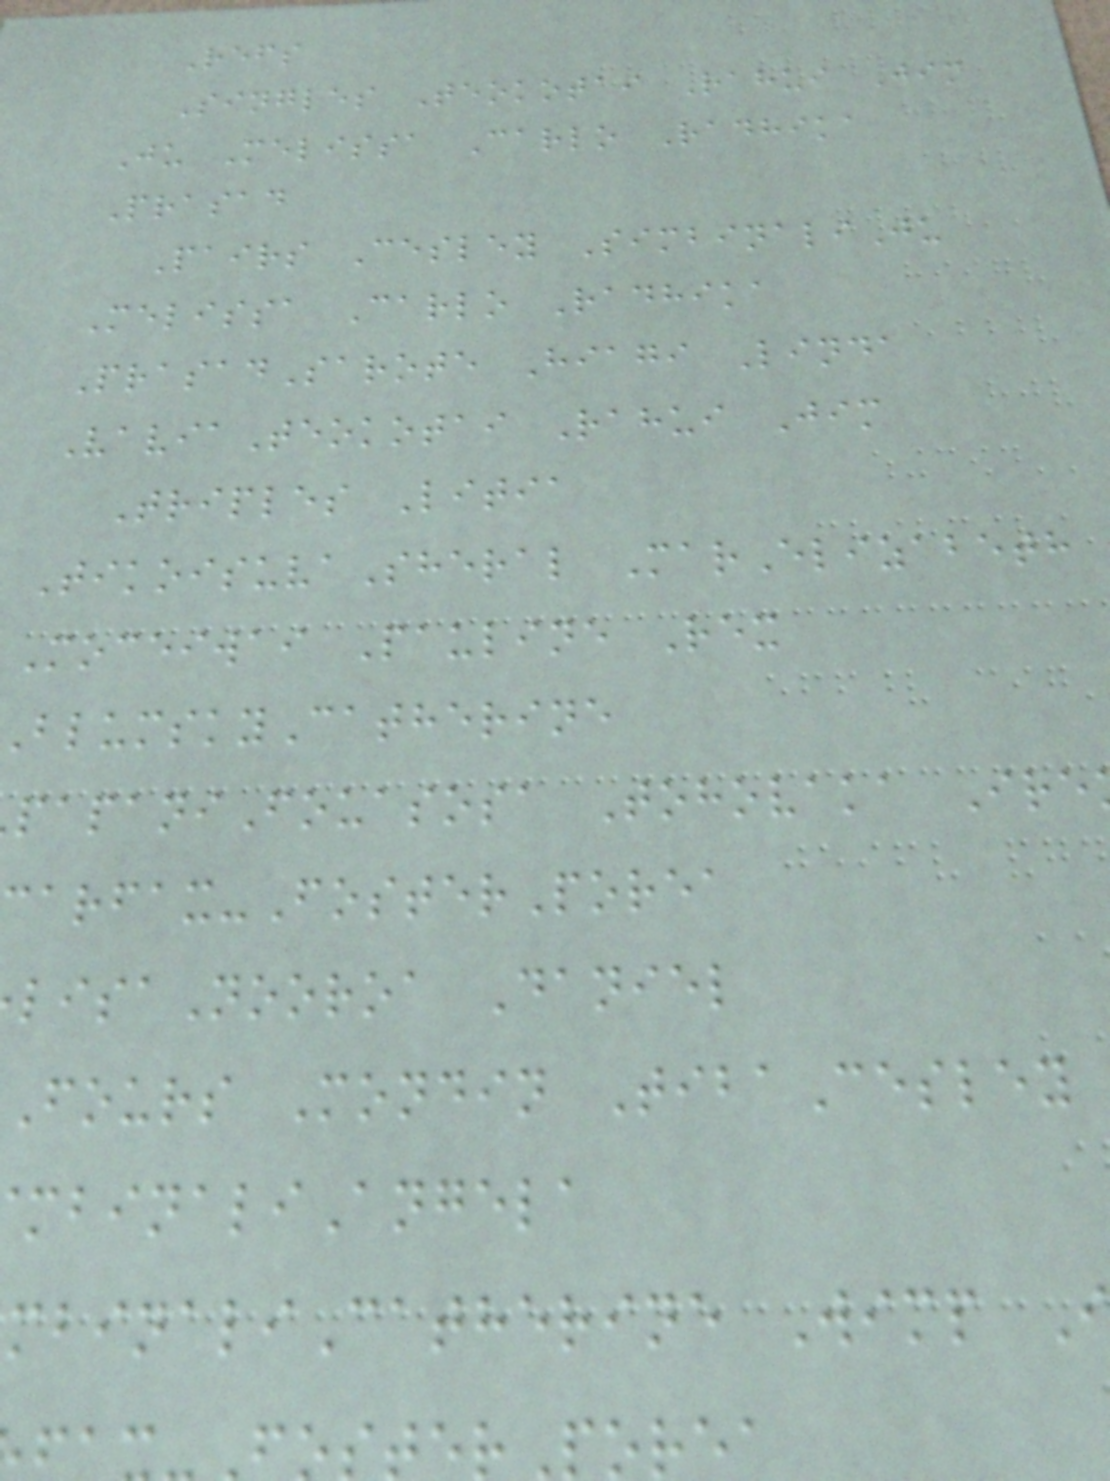Refs
Singles Teokotai Rahui Jim
Ju Melissa Carlo Radhika
Prasad
Pairs Cesley SimbinaliJu
Melissa Carlo Radhika
PrasadSarote Hiagi Linda
VaviaTeokotai Rahui Jim
Triples Litia
TikoisuvaSheral MarElizabeth
Moceiwai Pauline Rex
lumskyCatherine
apaniFouasosa Tohovaka Ire
arfax-FosterPorea
lisaNooroa Daniel
Fours Mondin TibaCesley
mbinaliAngela
mbinaliCatherine Wimp
rPorea
